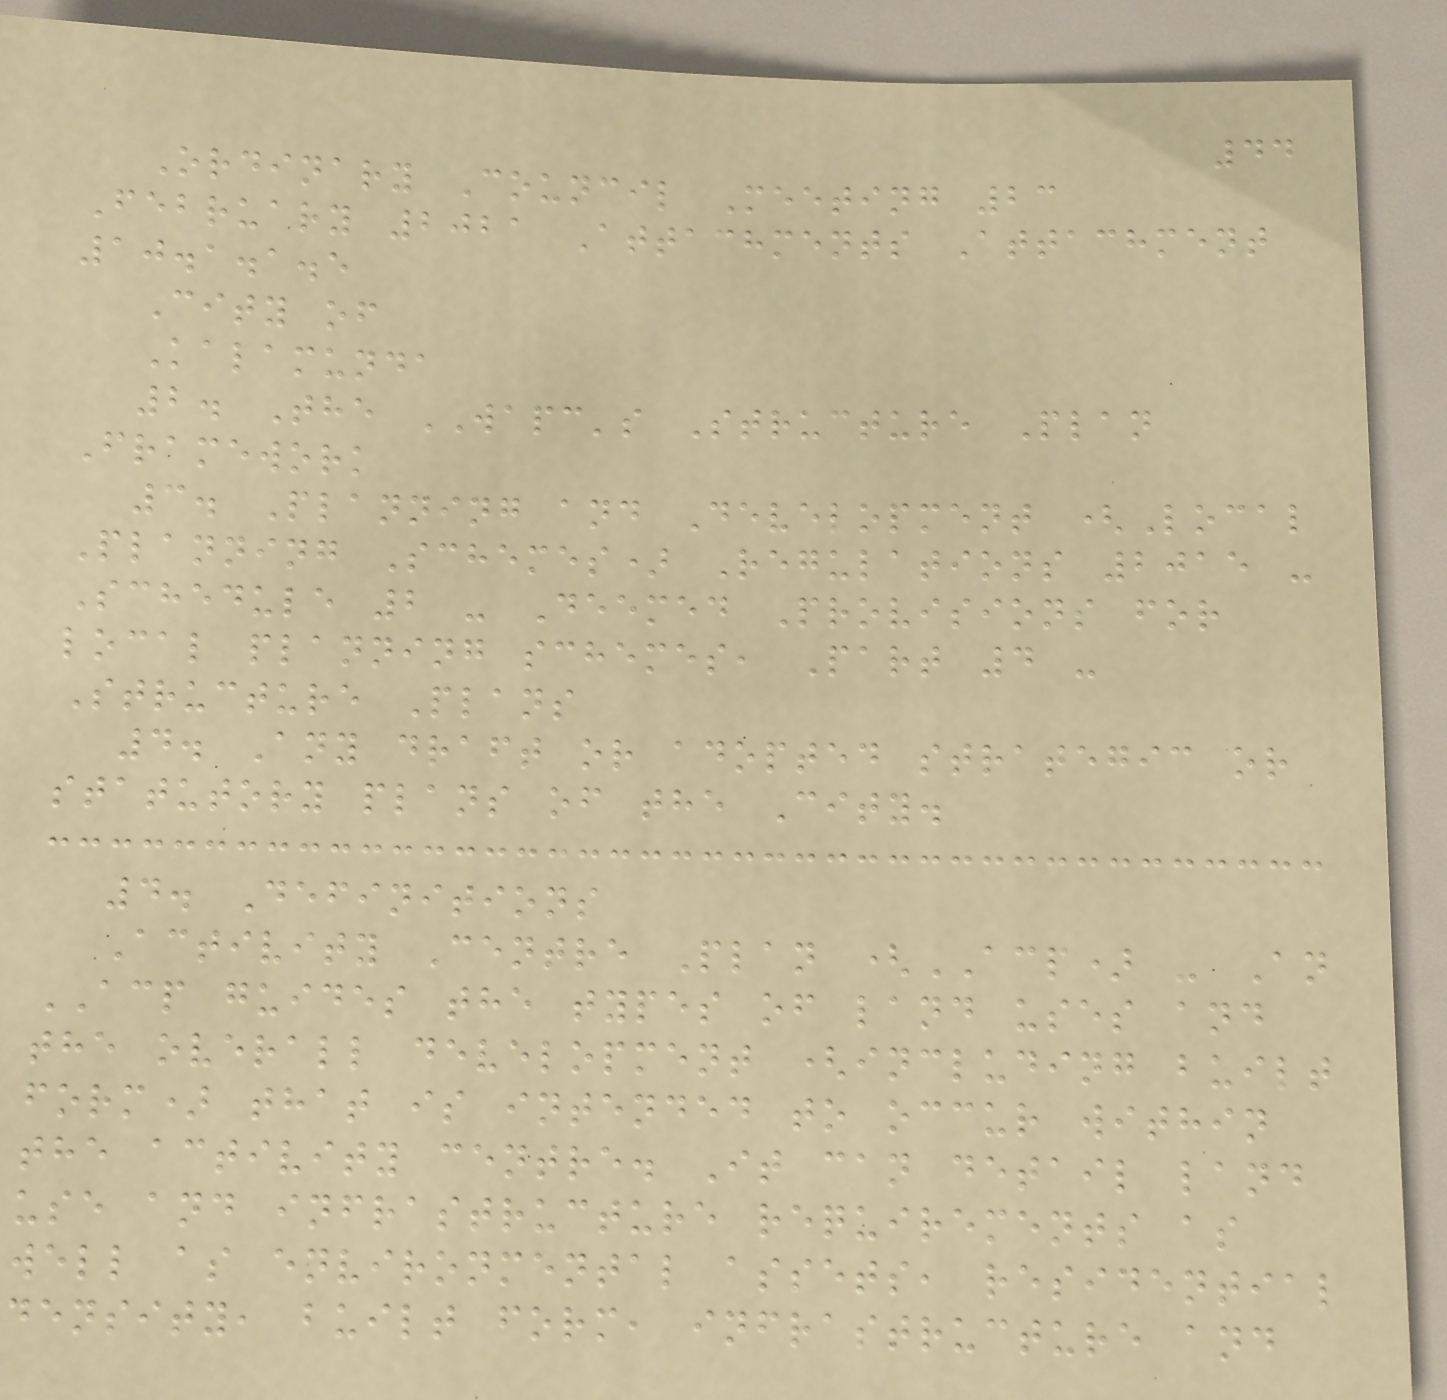44
Ordinary Council Meeting 23
February 2021 Attachments Attachment
10.1.1.5
City of
Kalamunda
2. The WAPC's Structure Plan
Framework
3. Planning and Development (Local
Planning Schemes) Regulations 2015 -
Schedule 2 - Deemed Provisions for
local planning schemes, Part 4 -
Structure Plans
4. Any draft or adopted strategic or
statutory plans of the City.
4. Definitions
Activity Centre Plan (ACP) - An
ACP guides the types of land uses and
the overall development (including built
form) that is intended to occur within
the activity centre. It can detail land
use and infrastructure requirements as
well as environmental assets, residential
density, built form, infrastructure and
